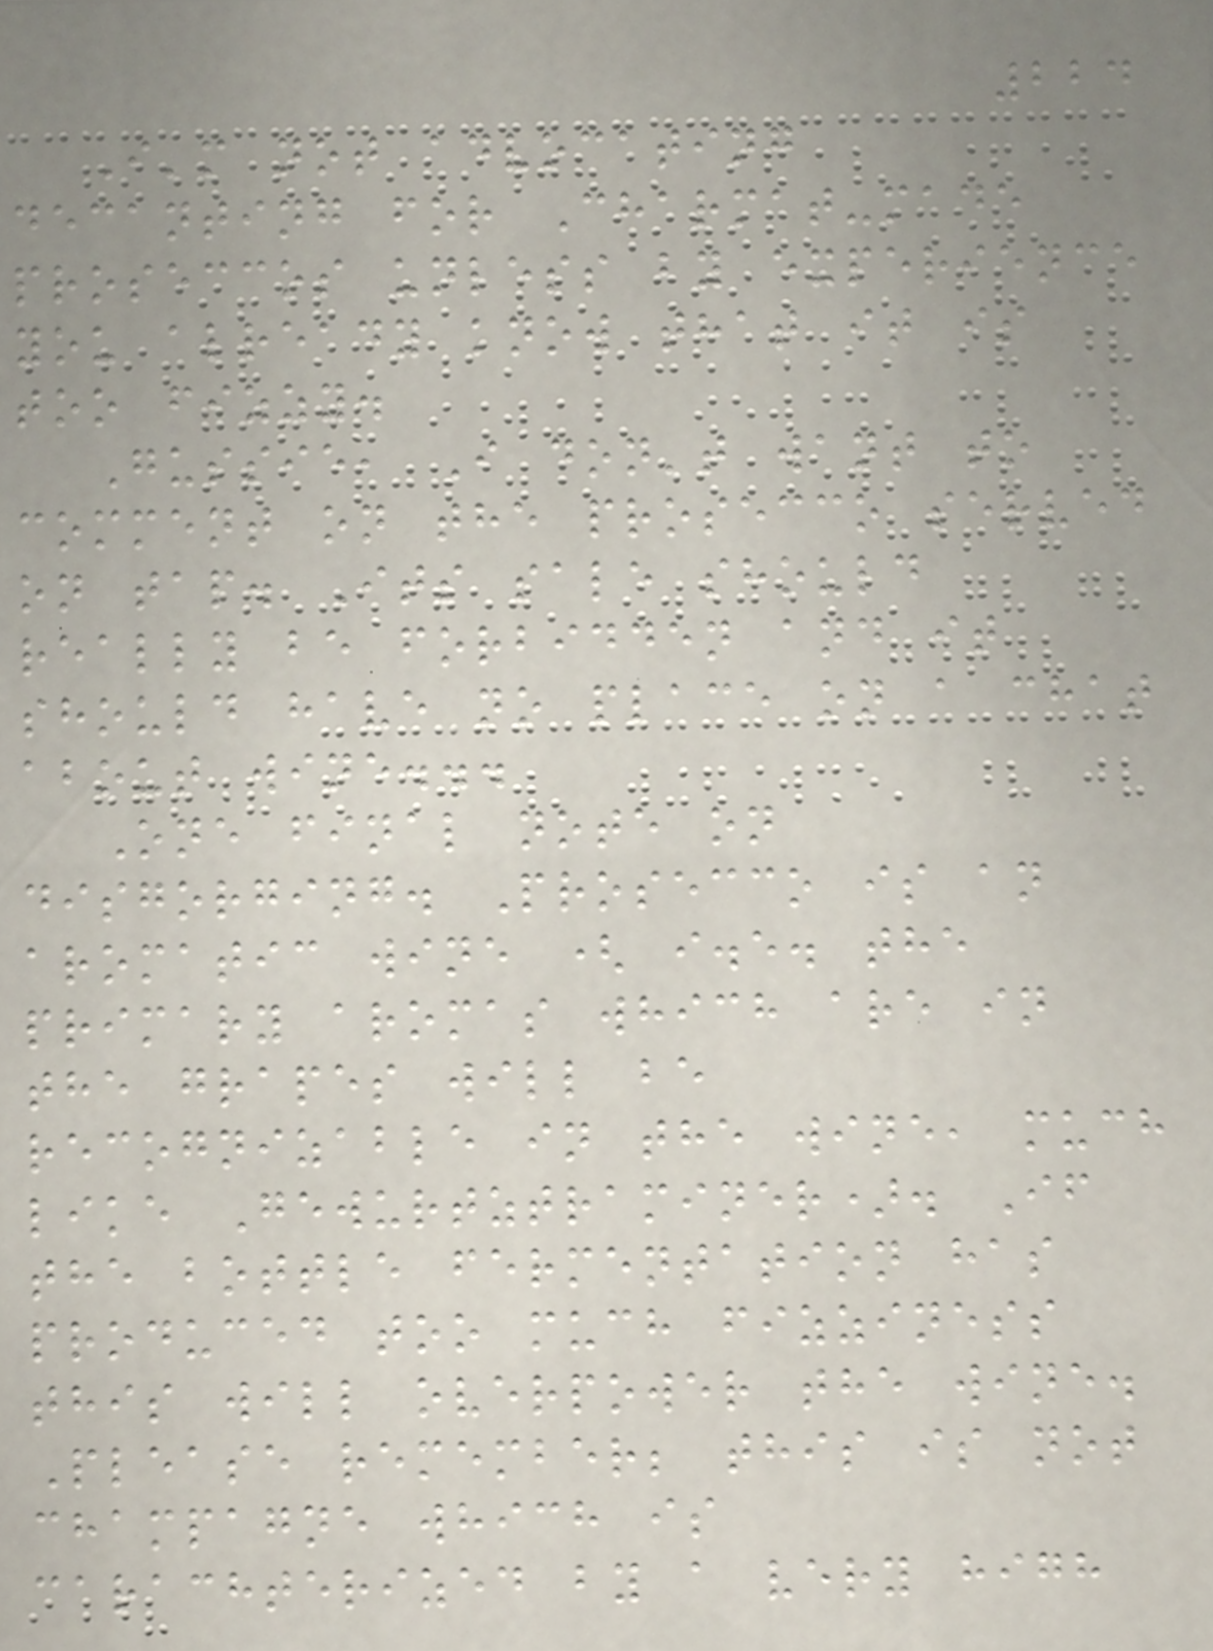224
I'm not advocating
decanting for Charmat-made
proseccos unless by experience
you already know that it is
too fizzy.
Gussie, I don't want to
comment on the prosecco served
on tap. Its sale should
really be forbidden and it
should have no place on a chat
about wine...
One final note on
disgorging. Prosecco is an
aromatic wine ( i.e. the
primary aromas which are in
the grapes will be
recognizable in the wine, much
like Gewurtztraminer). If
the bottle fermentation has
produced too much fizziness
this will overpower the wine.
Please remember; this is not
champagne which is
carachterized by a very high
